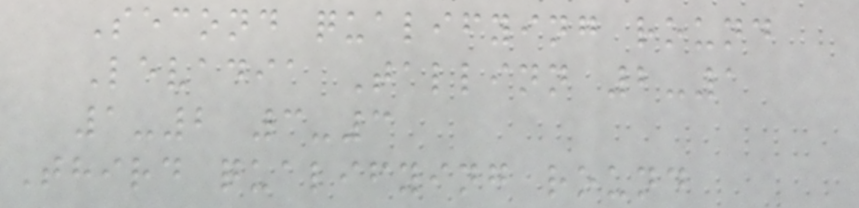Second qualifying round
Levadia Tallinn 2-1
1-2 3-3
Third qualifying round
